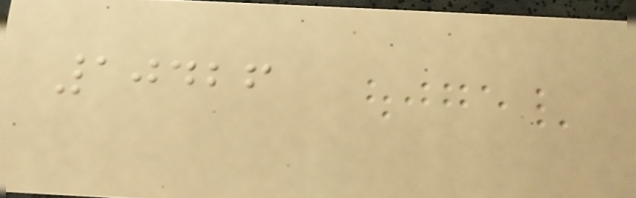10426
